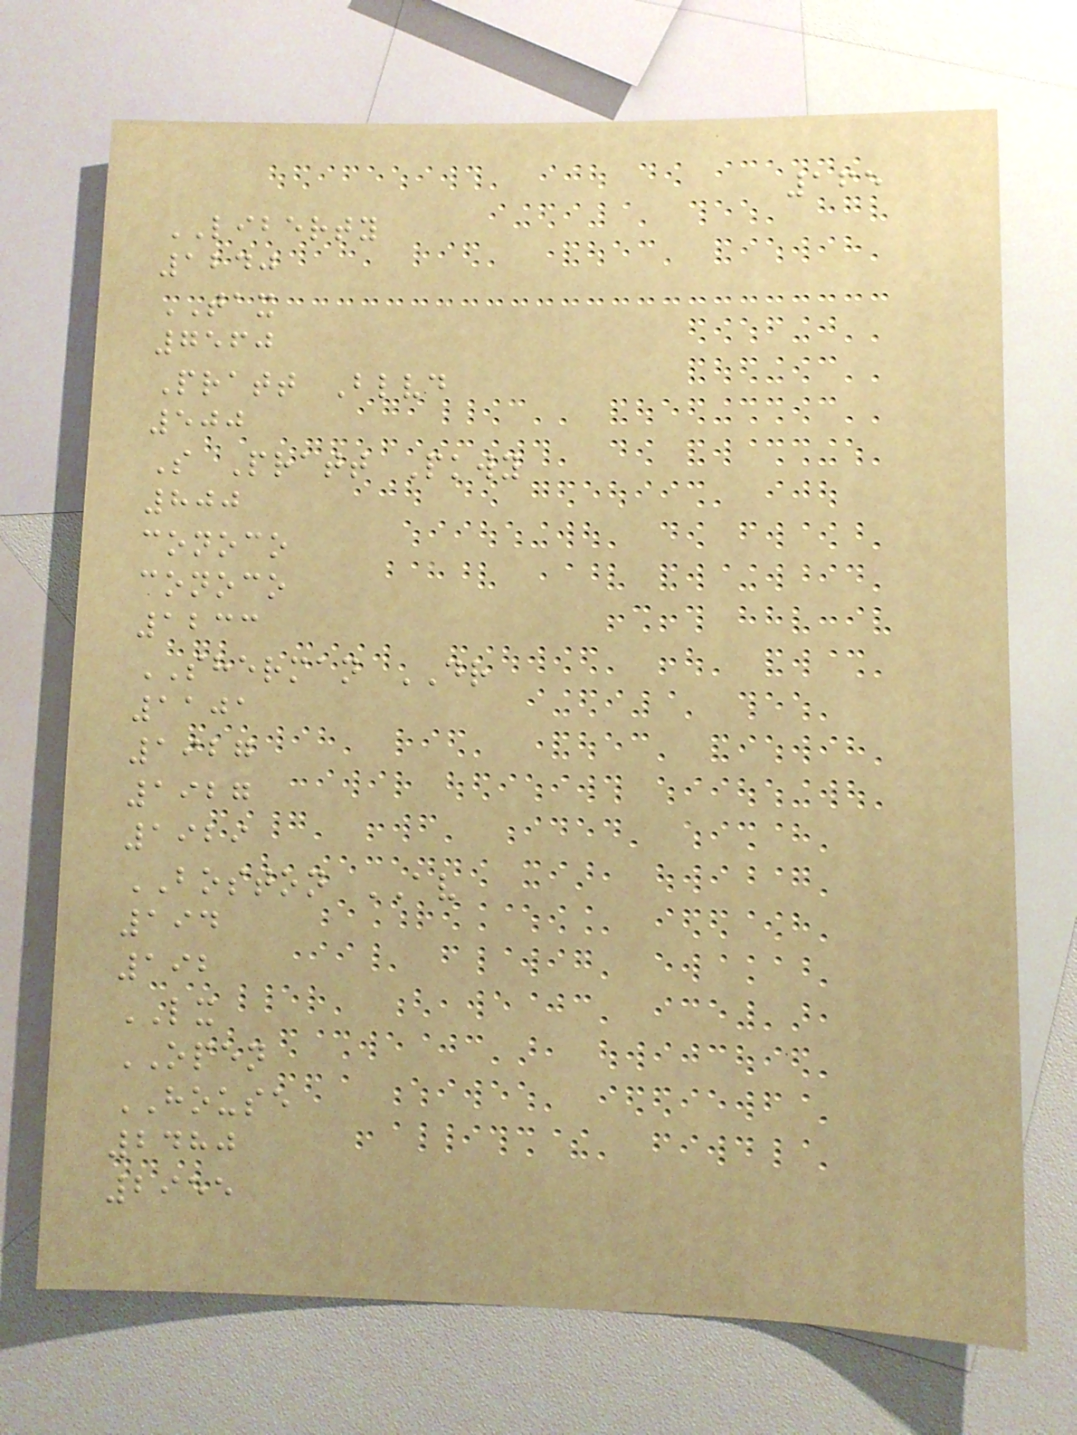165
LIBERTY
1240
TAX
7560
Pratt Blvd
500
S Pratt Pkwy
800
conoco
conoco
1233
SHERMAN DR
1101
1927
1927
1929
BOSTON AV
194
192
LX
OPEN
HOUSE
2480
2955
